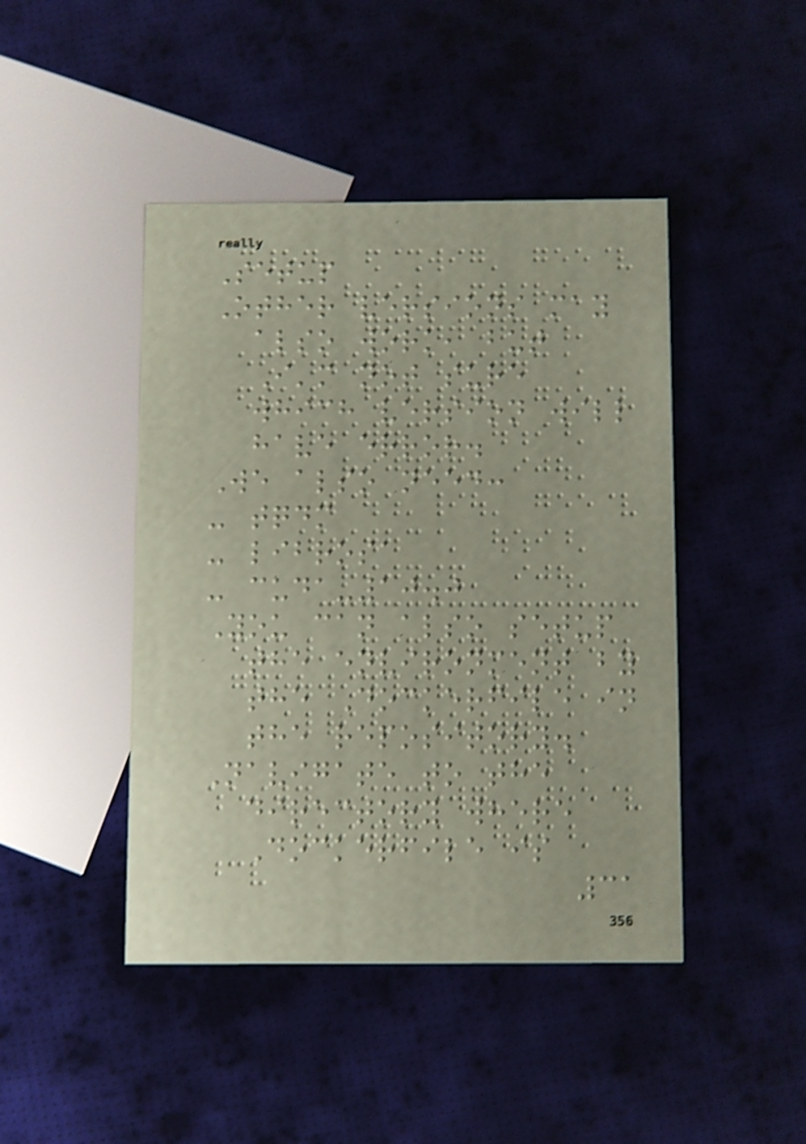Setup
Other versions may
also work, but
I'm not sure
which version will
have error.
We also need:
- tqdm
- librosa
- cuda-10.0
You can also setup
the environment by
the Dockerfile in
the repository.
Navigate to the
directory where
Dockerfile is
31
